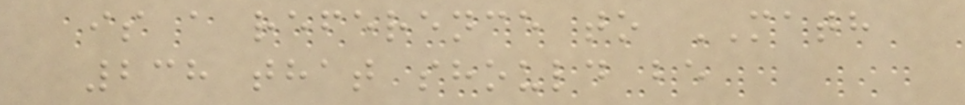is a reference to MATH
238 that should be
